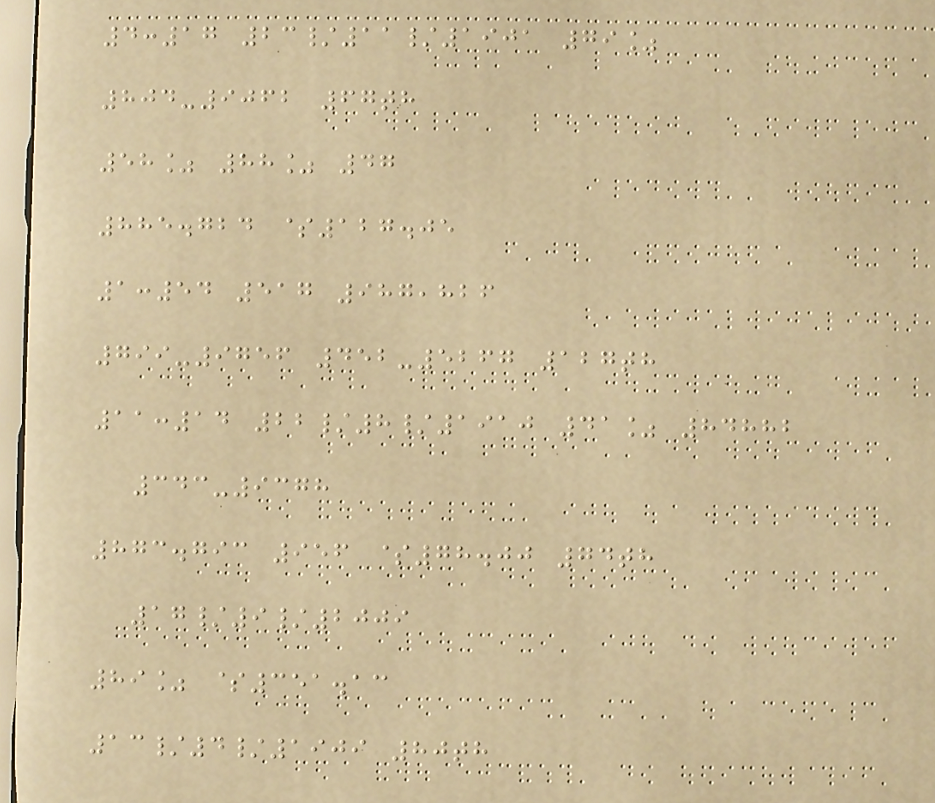4:17 23/11/1901 79%
804-9062 67th
58% 88% 47
885.724 $127.05
1:54 517 987,826
799-9756 452-5267 127th
11:14 22/8/1910 41% 84882
343-9378
873.793 956 $78.00 74th
17/9/2009
89% $351.13
13/4/1909 80th
